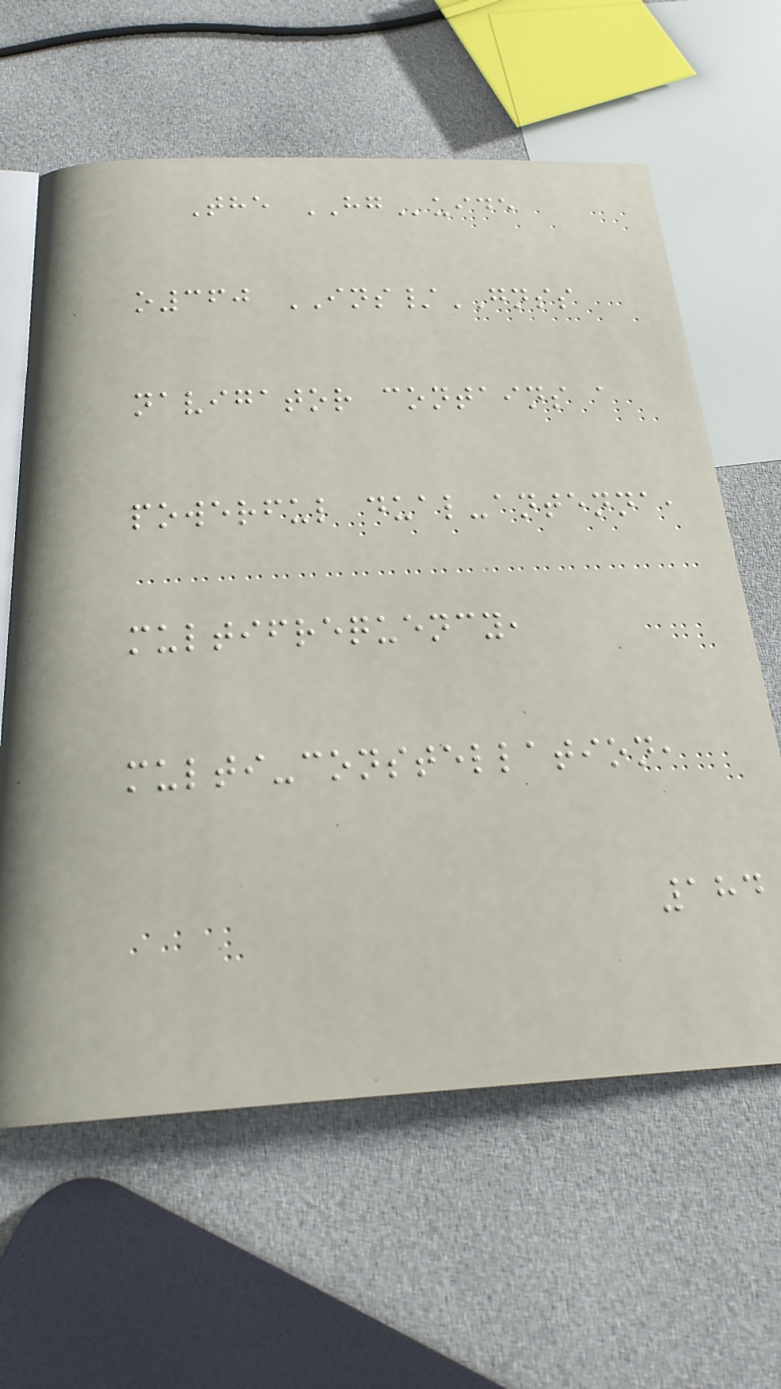The HGuide
o360 INS/GNSS
navigator contains a
powerful dual-antenna,
multifrequency,
multi-constellation,
184
